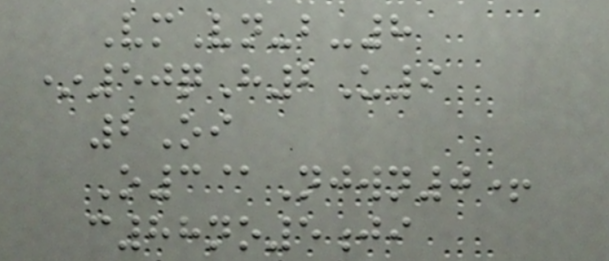VmVn-b-8
*50qH2U9
2Oi
O3@Njwn0+
c88no5ji
